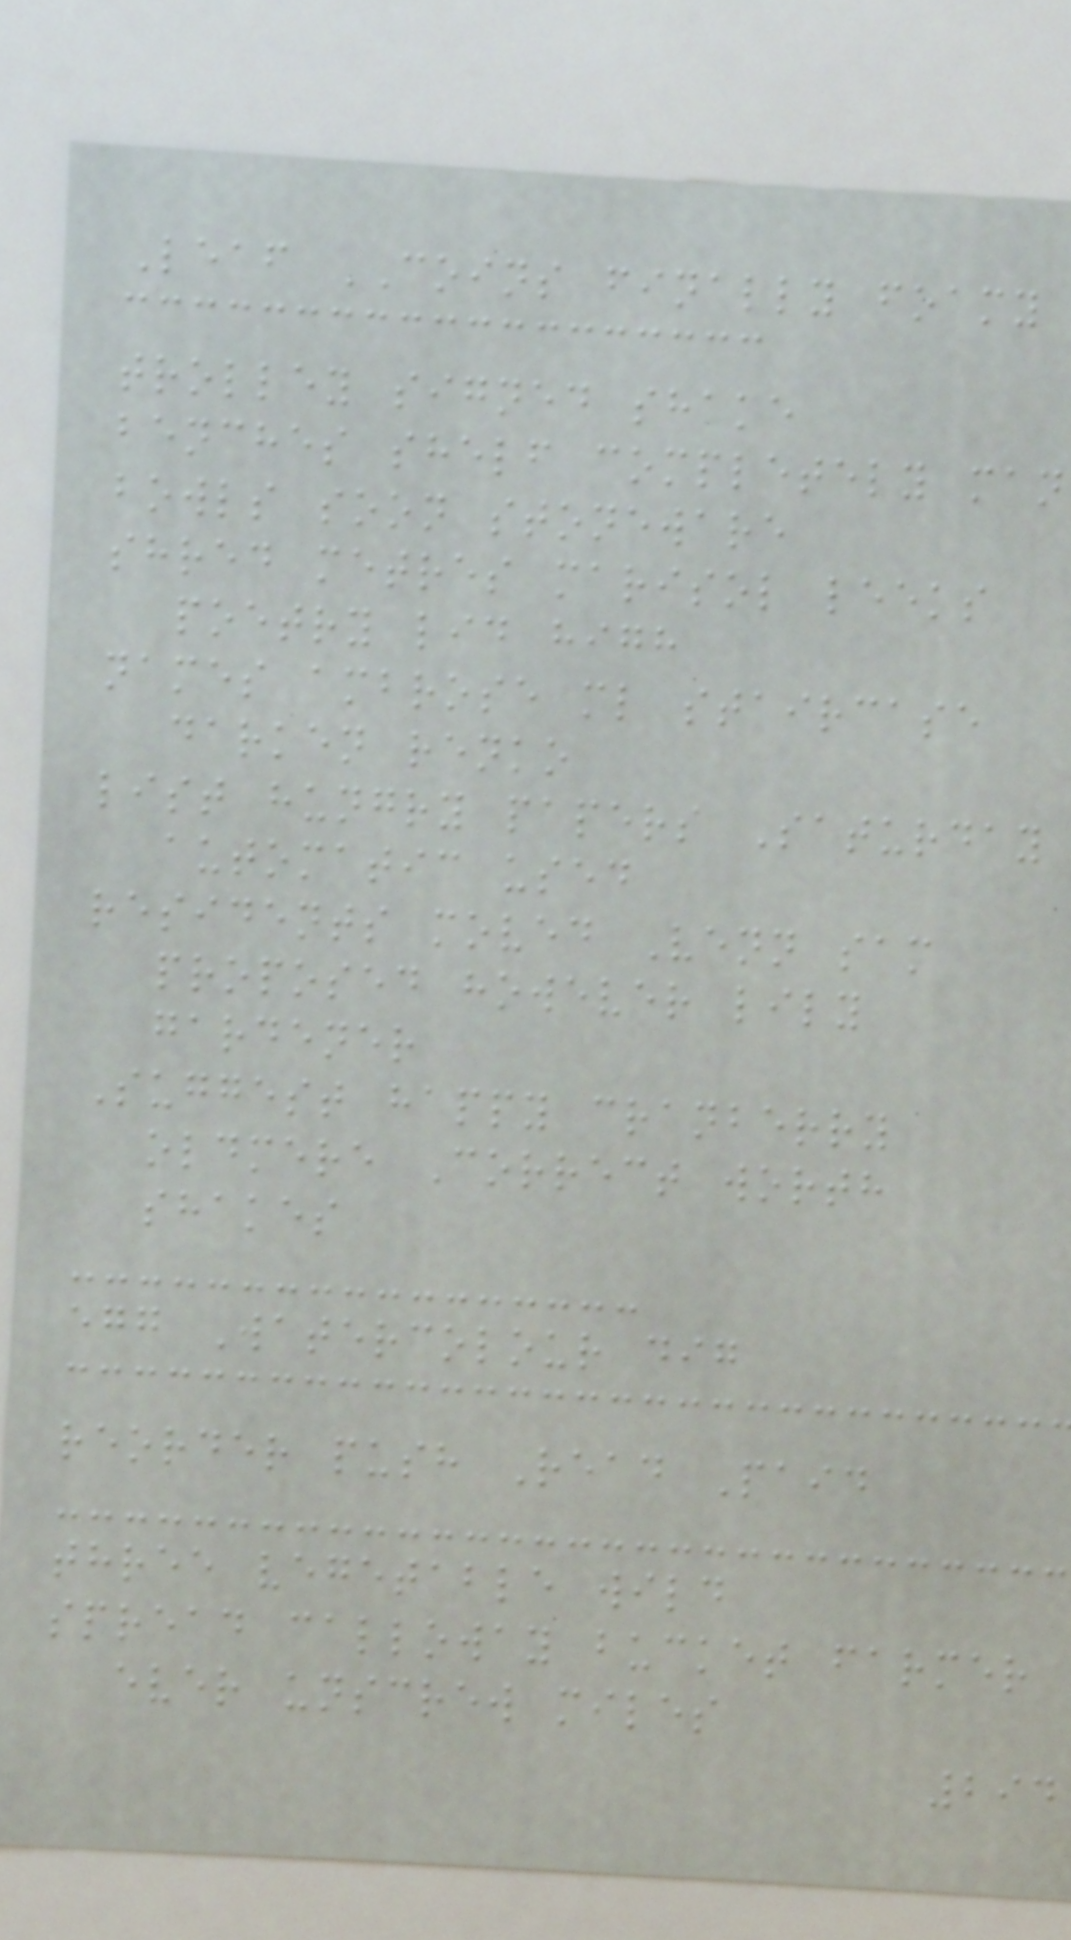Leaf COINS finally foamy
trolley signed shake
benches shelf completely man
bowls soon stoneware
shred metres marisol leeks
poetry lid high
names ambrose ml staircase
darken renko
list hungry papers Saturday
automatic used
residents moved Venn sam
proposed however lily
gardener
Suggest happy cranberry
oldmere Correct worth
shakes
egg Watercolour dig
reorder push Read Paid
three vegetable wild
spread calloway bucket farmer
ever unscrew miles
294
